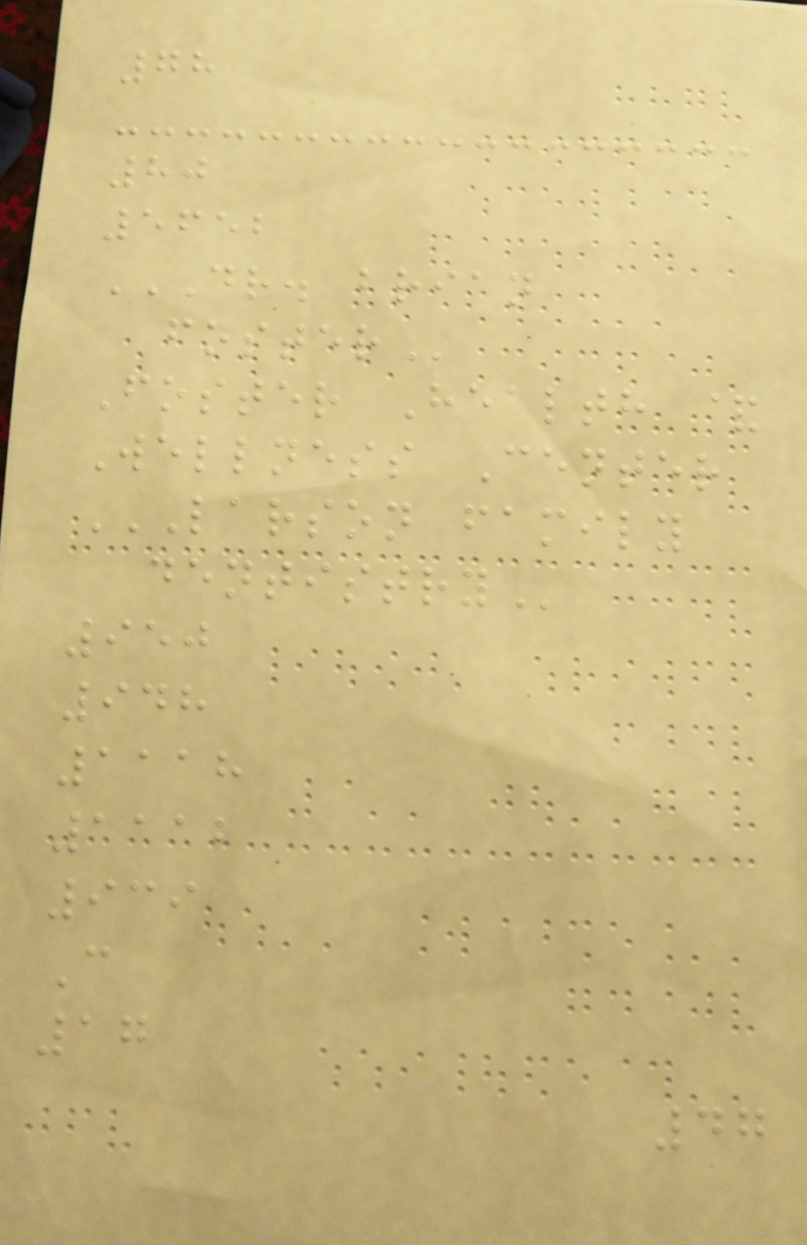78
80
5652
DR. BRIAN
FOSTER
Foster Health &
Wellness Center
LARSON FAMILY
DENTISTRY
950
948
1118
1112
939
C
17
47
